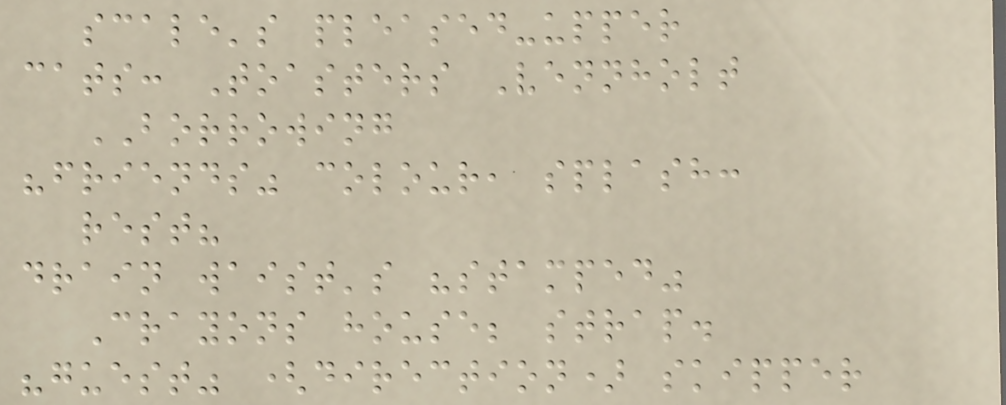scale's pleased-upper
cats: Toasters Vennholt
BORROWING
"friends" colour, splash:
rest?
drain waist's "stamped"
Crayons house; strap.
"guest" (direction) skipper
